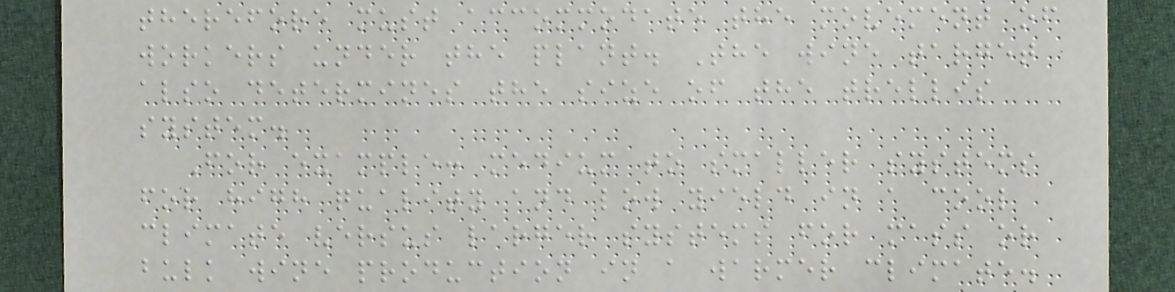therefore must accommodate the movement of
workers under the plant. The wine target
also determines the size of the trellis
system.
For example: medium to smaller systems
for high quality and low yield in a cool
climate versus larger systems for mass or
bulk wine production in a warmer climate.
